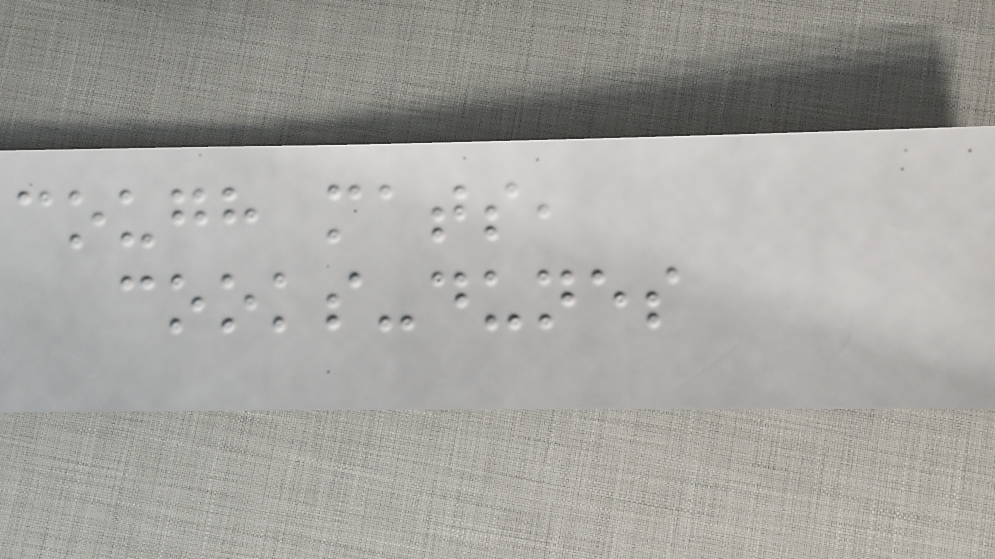cough mats,
cooks-dunes
